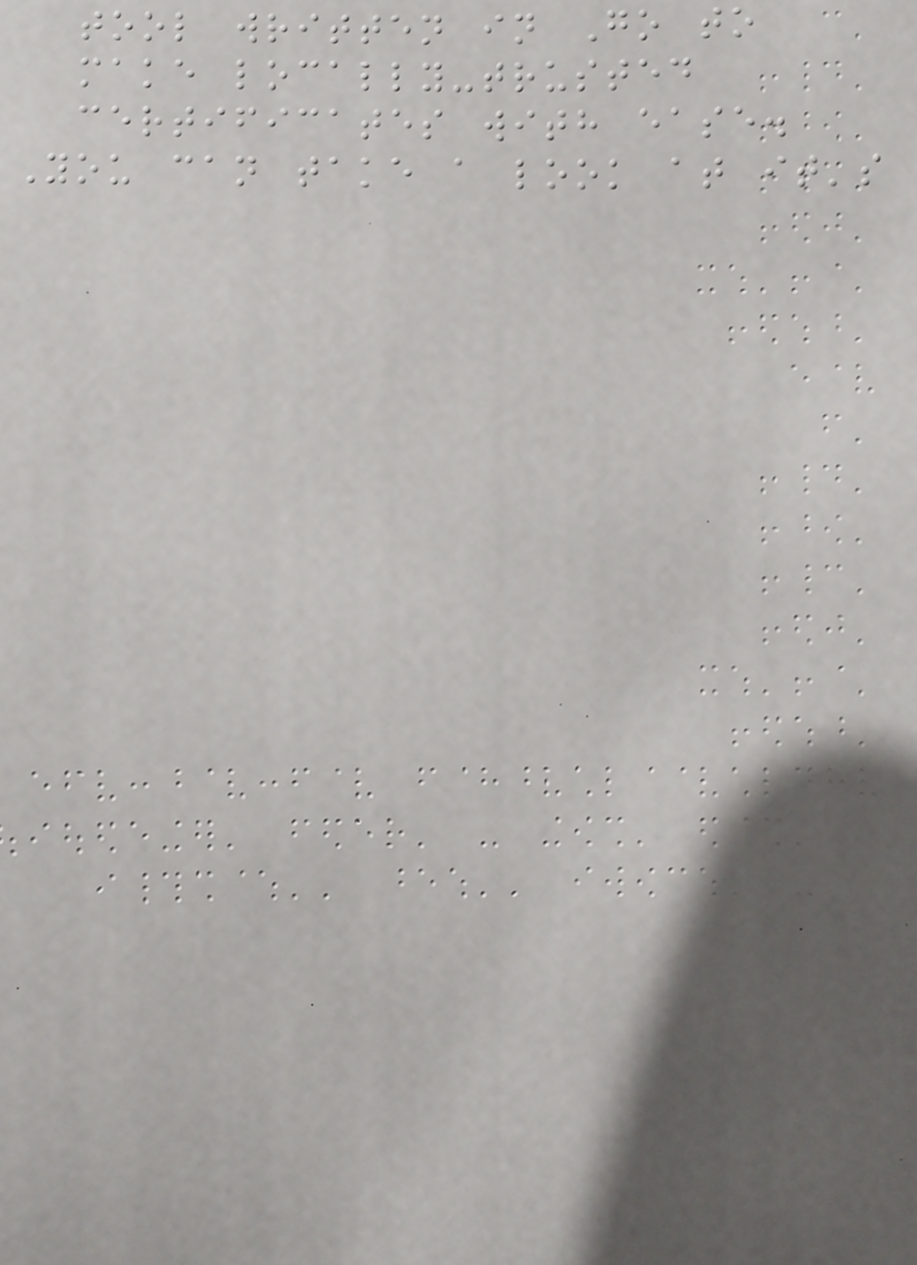tool written in Go to
make locally-trusted
certificates with ease.
You can take a look at it's
